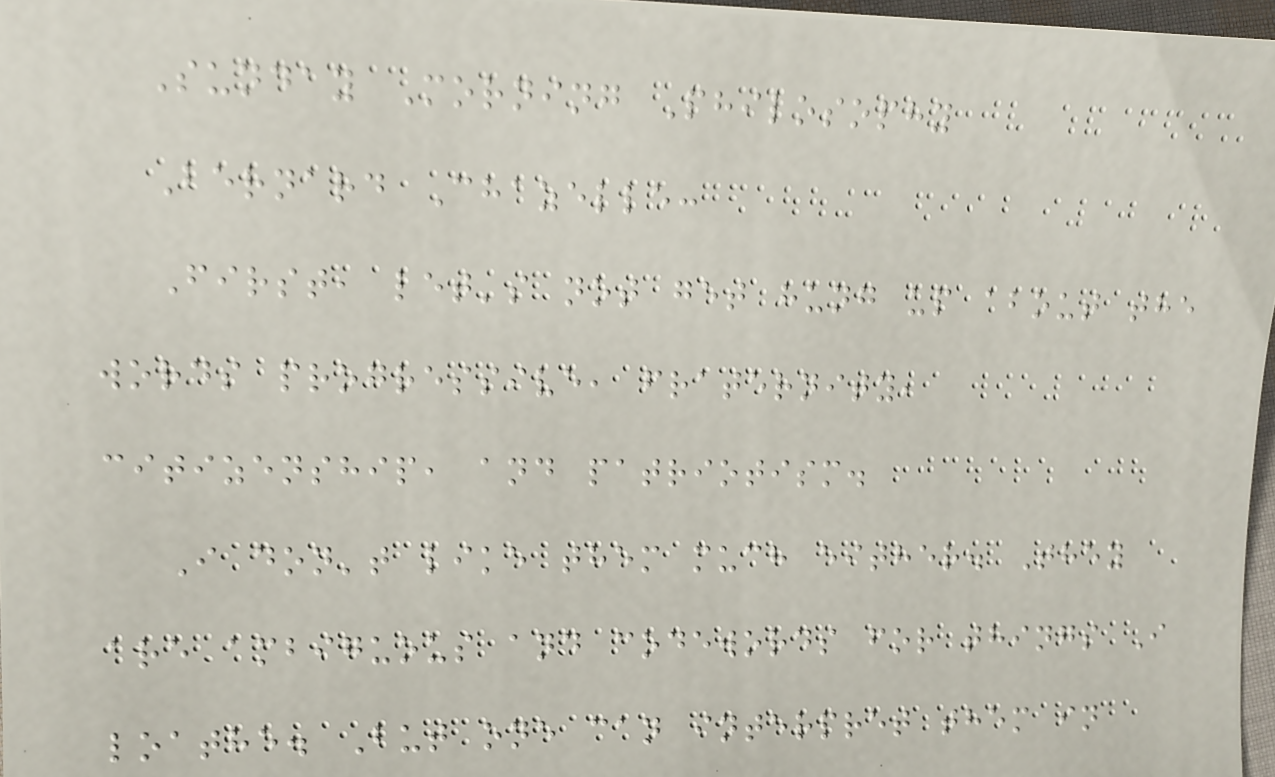Sunday Morning Philosophy
Bernard Chazelle:
First, let's not get hung up about the
words progressive, fraternity,
citizenship, and patriotism.
I don't like them much either. They
are ambiguous and codewords for things I
loathe. But one can interpret them in
